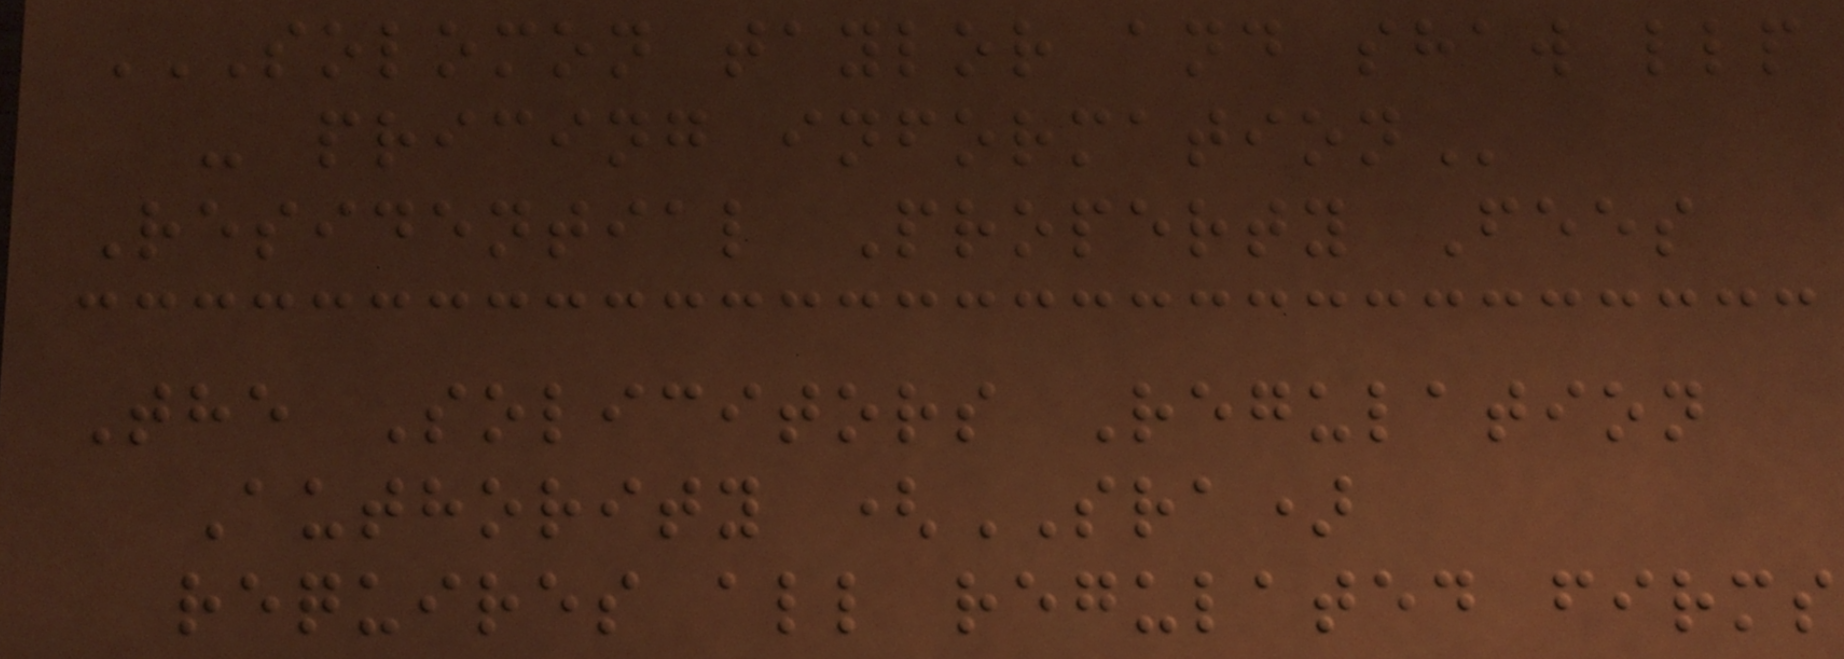SOLOMON TAYLOR AND SHAW LLP
- PRICING INFORMATION
Residential Property Fees
The Solicitors Regulation
Authority (SRA)
requires all regulated firms
